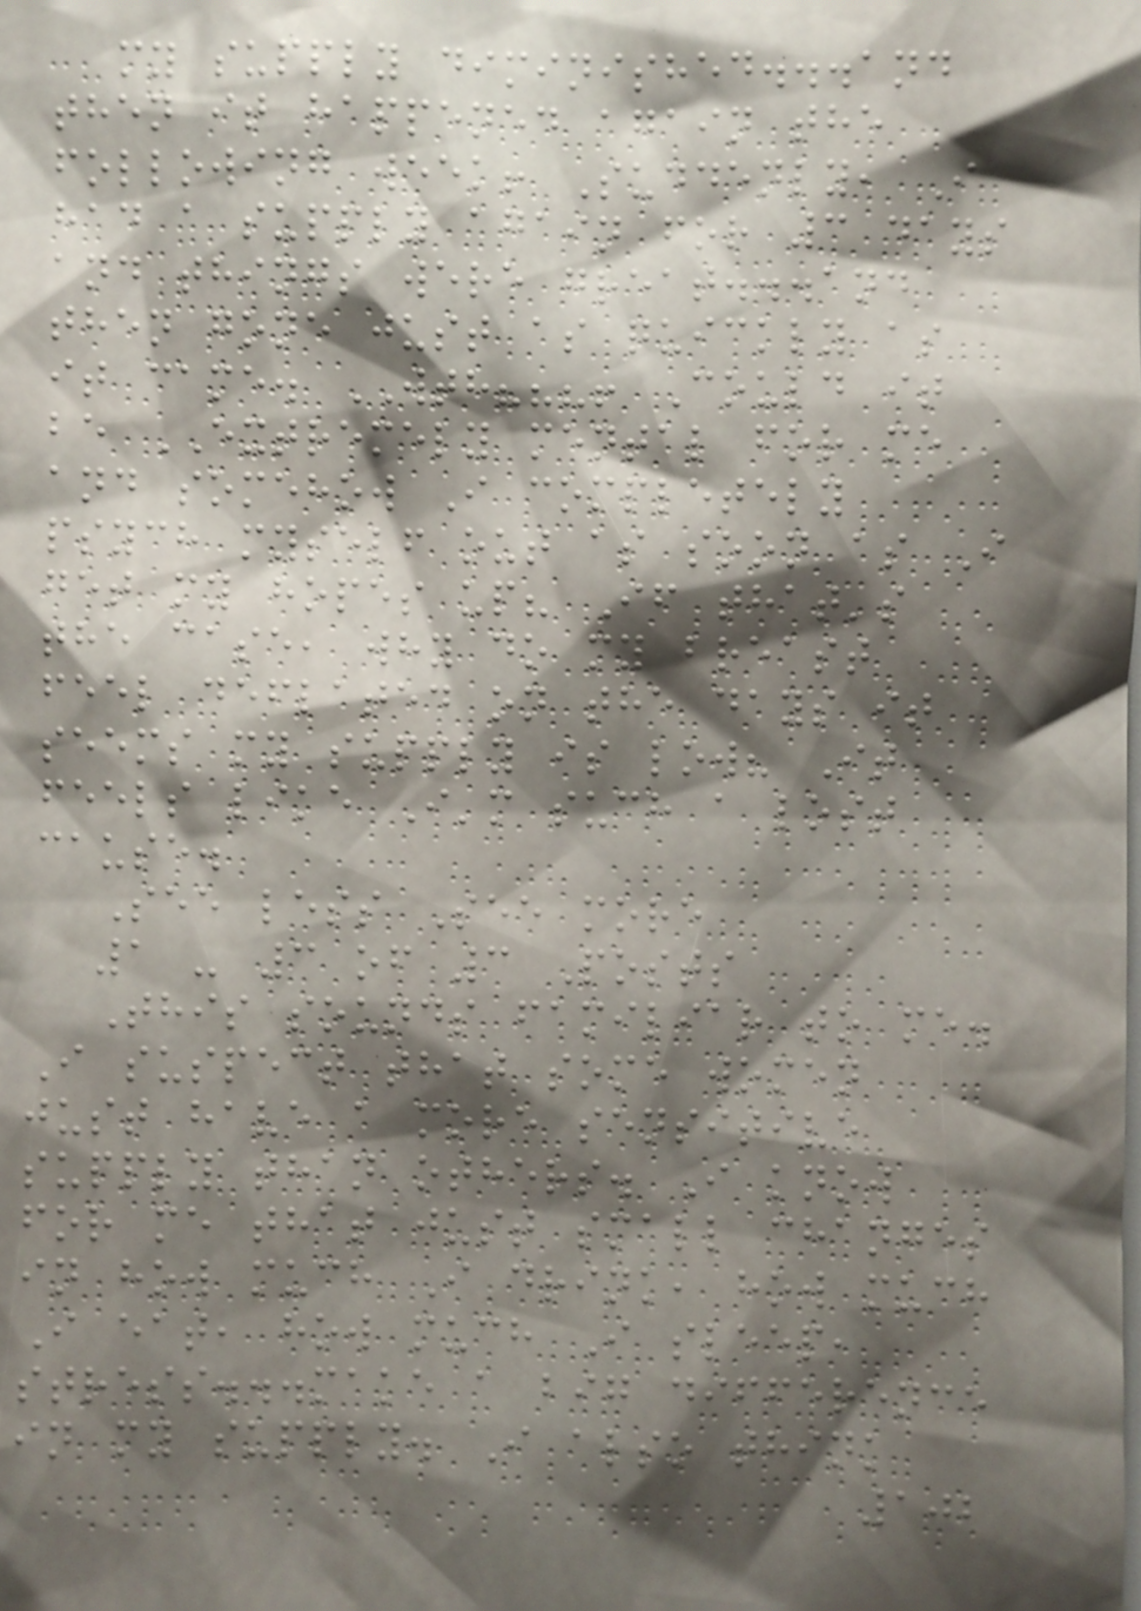my supply diminished...and
then it happened again the
following week! Suddenly, I
had a supply again for 3 days
and things were great...and
then gone just as quickly as
it came. WTH???! Could it
be EXTREMELY mental for me
and somehow I completely
psych myself out as soon as I
get my hopes up? If that's
the case, why do my breast
feel deflated on the days it
seems my supply is low? It
feels like I'm such a lost
cause.
See less See more
1 - 3 of 3 Posts
This sounds familiar to me.
I suspect that some women
just have a more sensitive
supply than others. I know
for me that just small changes
in how much I drink, how much
I eat, how much I sleep,
stress...make a big difference
in my supply. I also think
102
